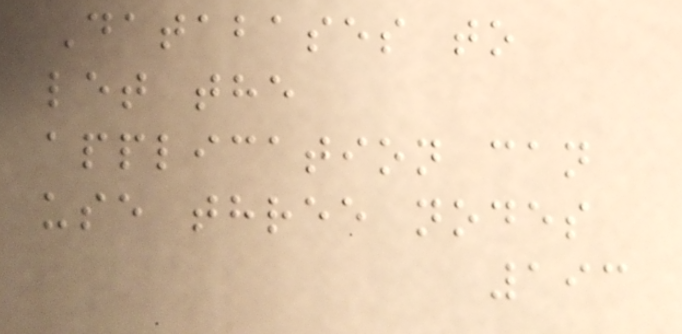Databases to
let the
application can
use three nodes
193
